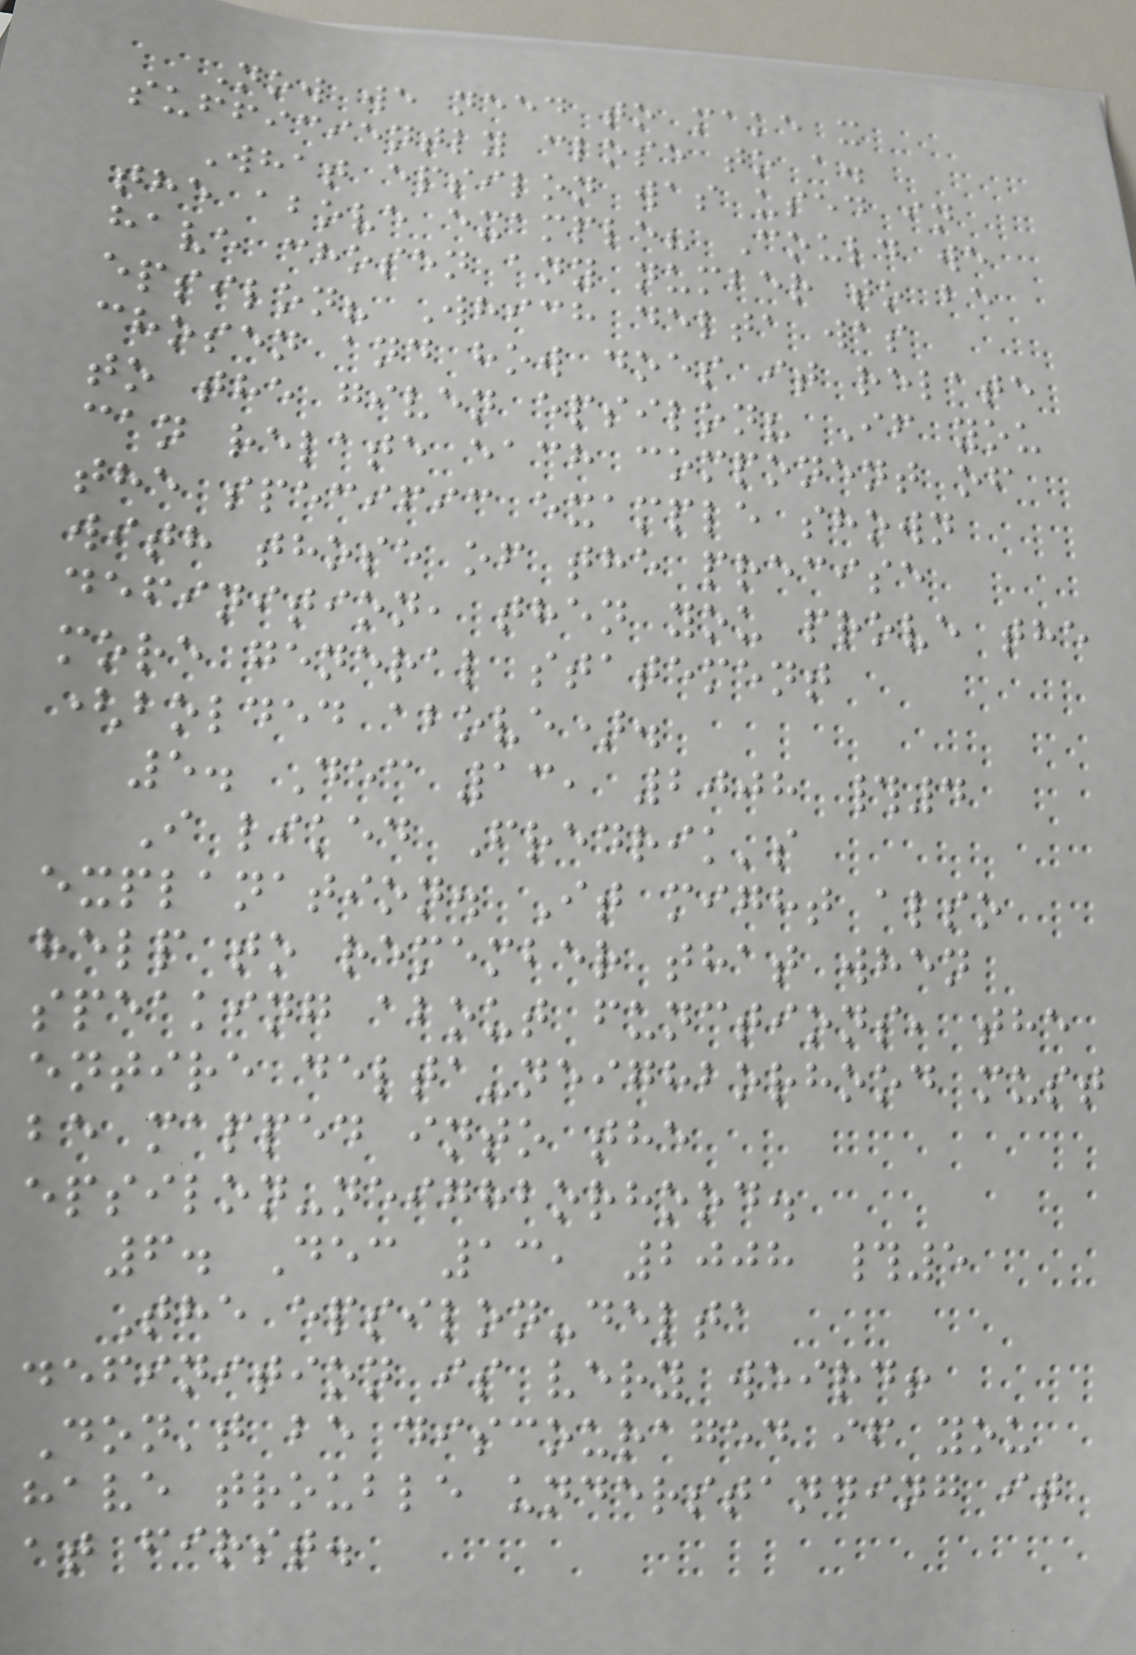Now we need to make x
sufficiently close to a.
What epsilon was used in
the above example? Could we
have chosen any number to be
epsilon? Which delta was
chosen and how does it relate
to the given epsilon? If you
can relate each component of
the specific example shown
with those of the precise
definition, then you prove the
more general statement
(bolded above).
5. Dec 13, 2008 #4
I liked Fredrik's
explanation. It might also
help to remember that when
speaking about functions, the
entire delta-neighborhood must
be mapped into the
epsilon-neighborhood.
6. Dec 13, 2008 #5
The epsilon-delta
definition is very weird!
Don't be discouraged if you
have trouble understanding it
at first.
